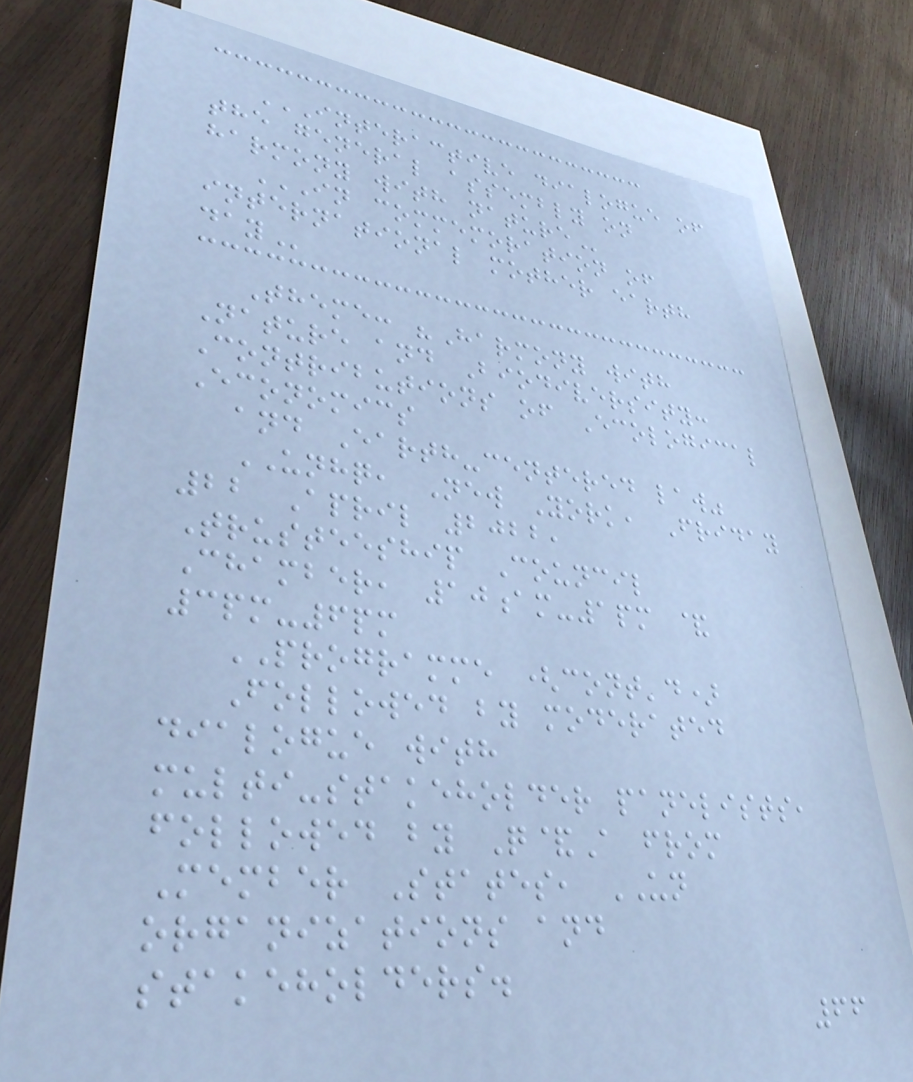INTERACTIVE DIALOGUE OF
THE GENERAL ASSEMBLY ON
HARMONY WITH NATURE
IN COMMEMORATION OF
INTERNATIONAL MOTHER EARTH
DAY
Theme: "Harmony with
Nature and Biodiversity:
Contributions of Ecological
Economics
and Earth-centered law"
UNHQ, New York, Friday
22 April 2022,
Trusteeship Council
Chamber, 10am-1pm &
3pm-6pm
PROGRAMME (cont'd)
Followed by moderated
dialogue with
multi-stakeholder panelists,
followed by Q&A from
Member States, UN
organizations and
stakeholders.
66
